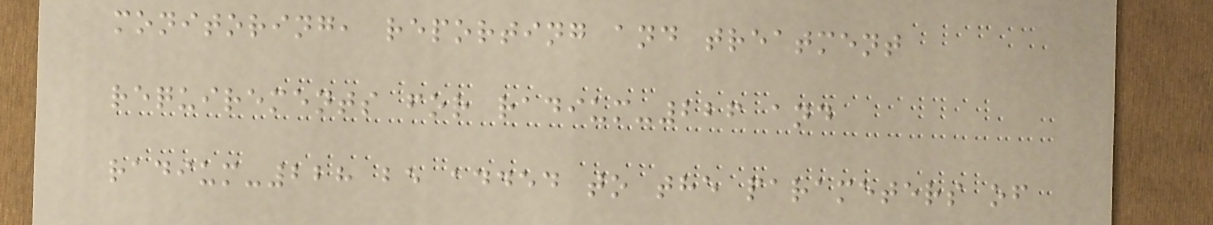monitoring, reporting and treatment
requirements for radium-226 and
radium-228 be added to the parameters of
